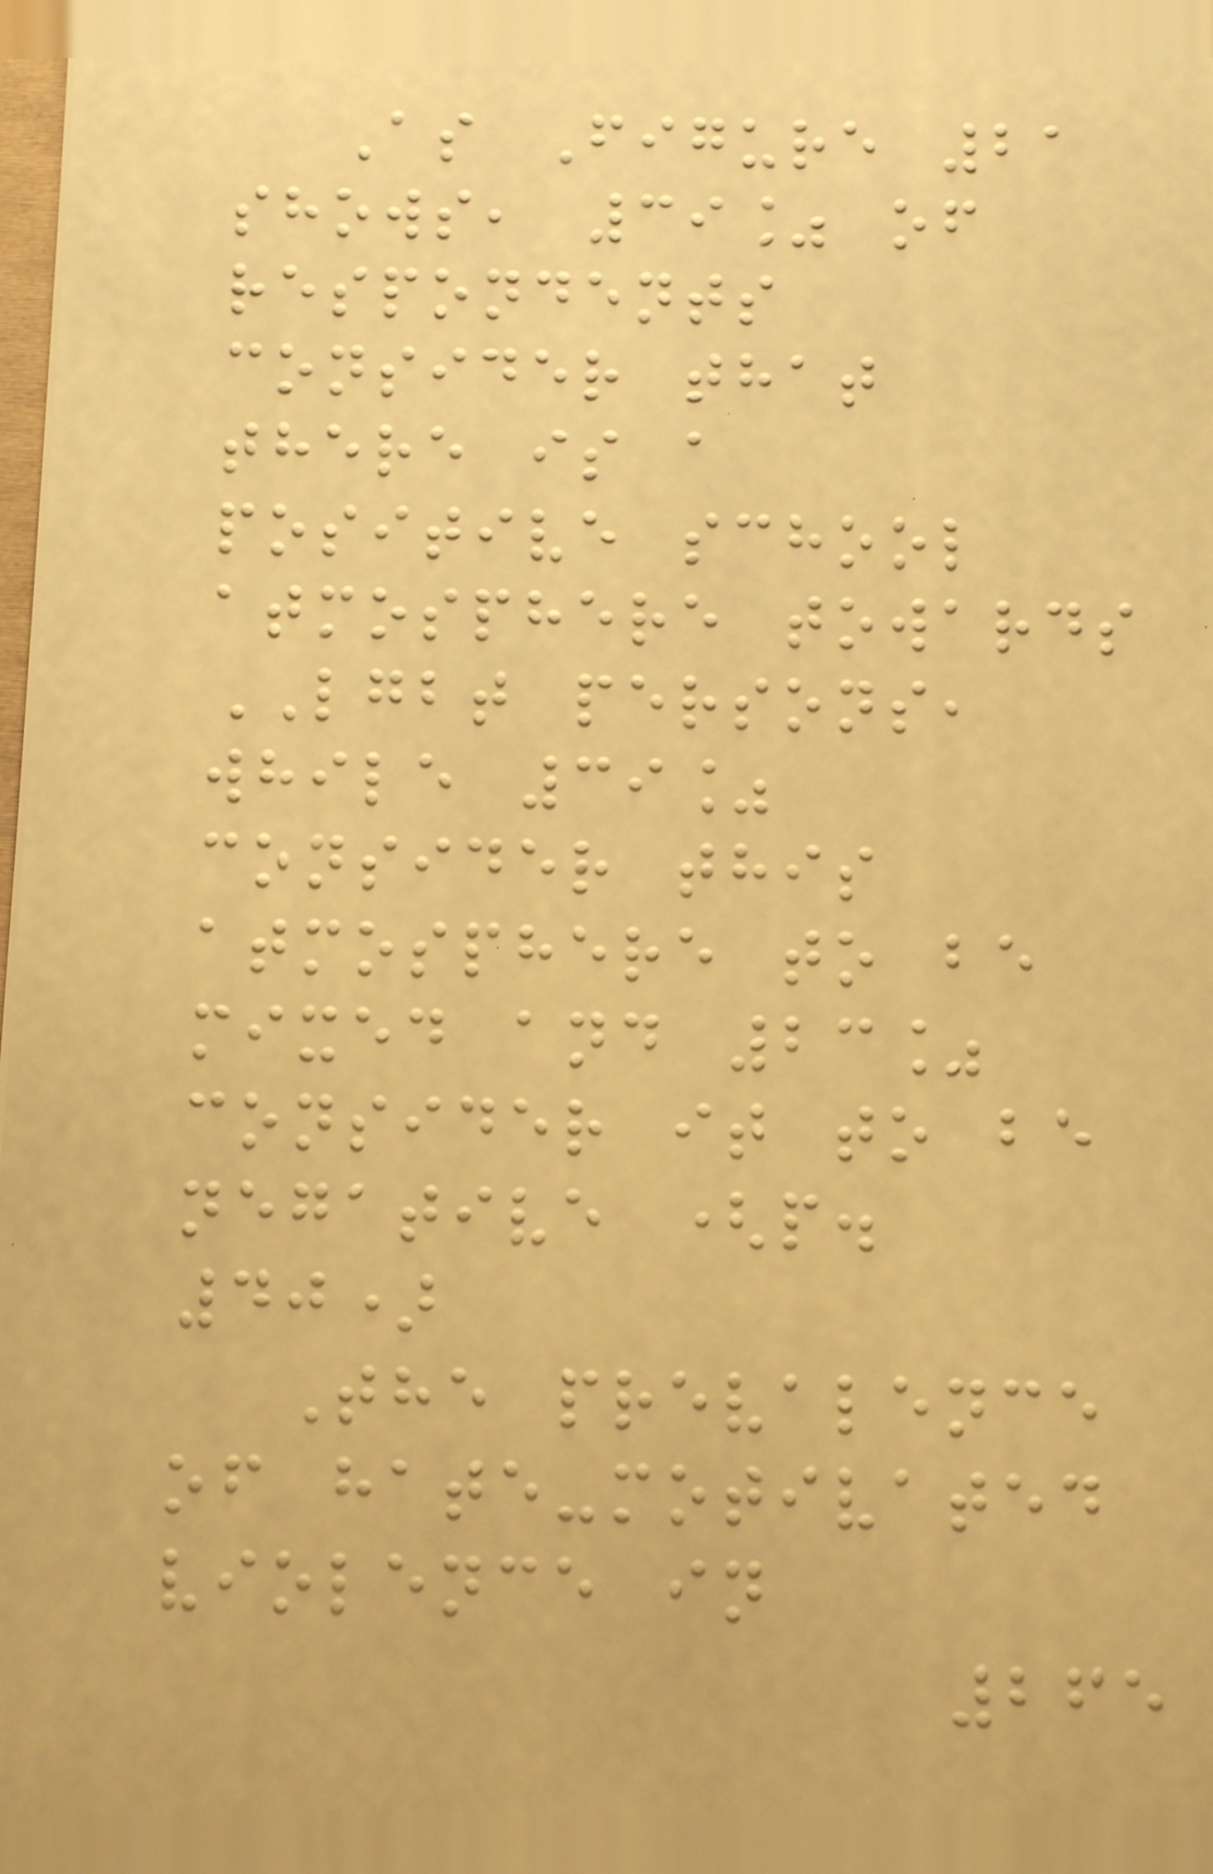As Figure 21
shows, 39% of
respondents
consider that
there is a
positive school
atmosphere towards
LGBT persons,
while 39%
consider this
atmosphere to be
mixed and 23%
consider it to be
negative (p.
40)
The prevalence
of hate-motivated
violence in
265
